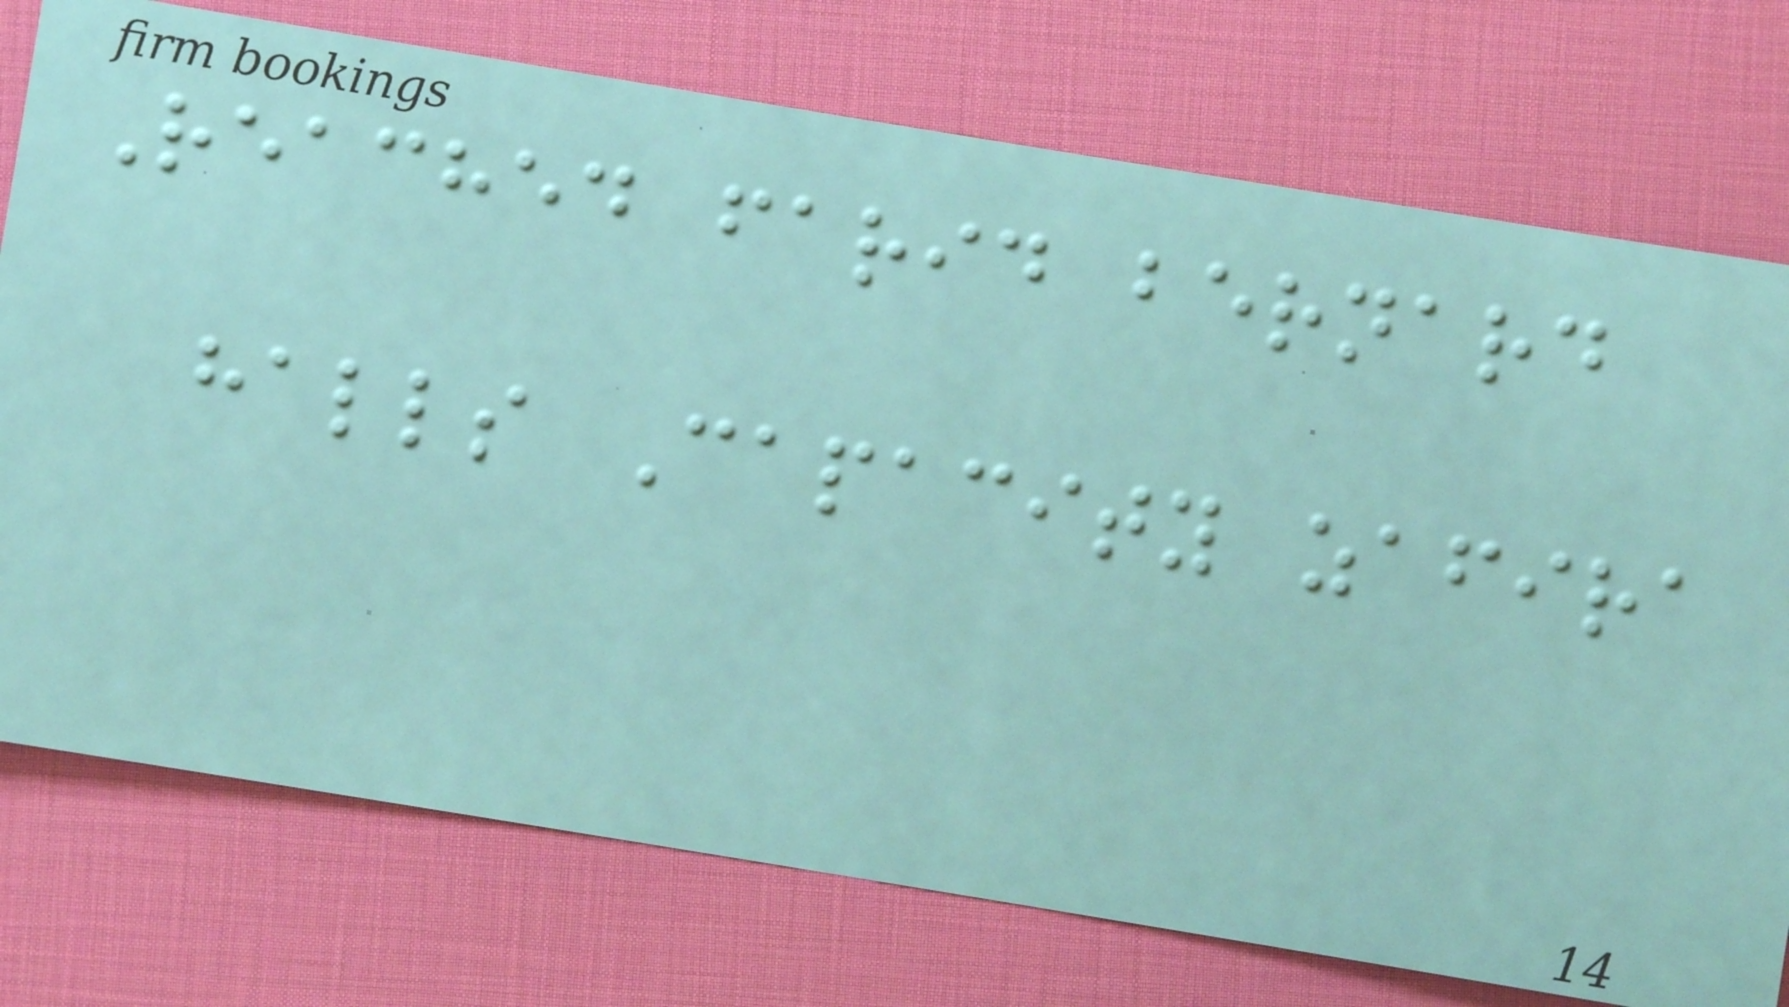Reached farid bernard
halls Capacity zafira
